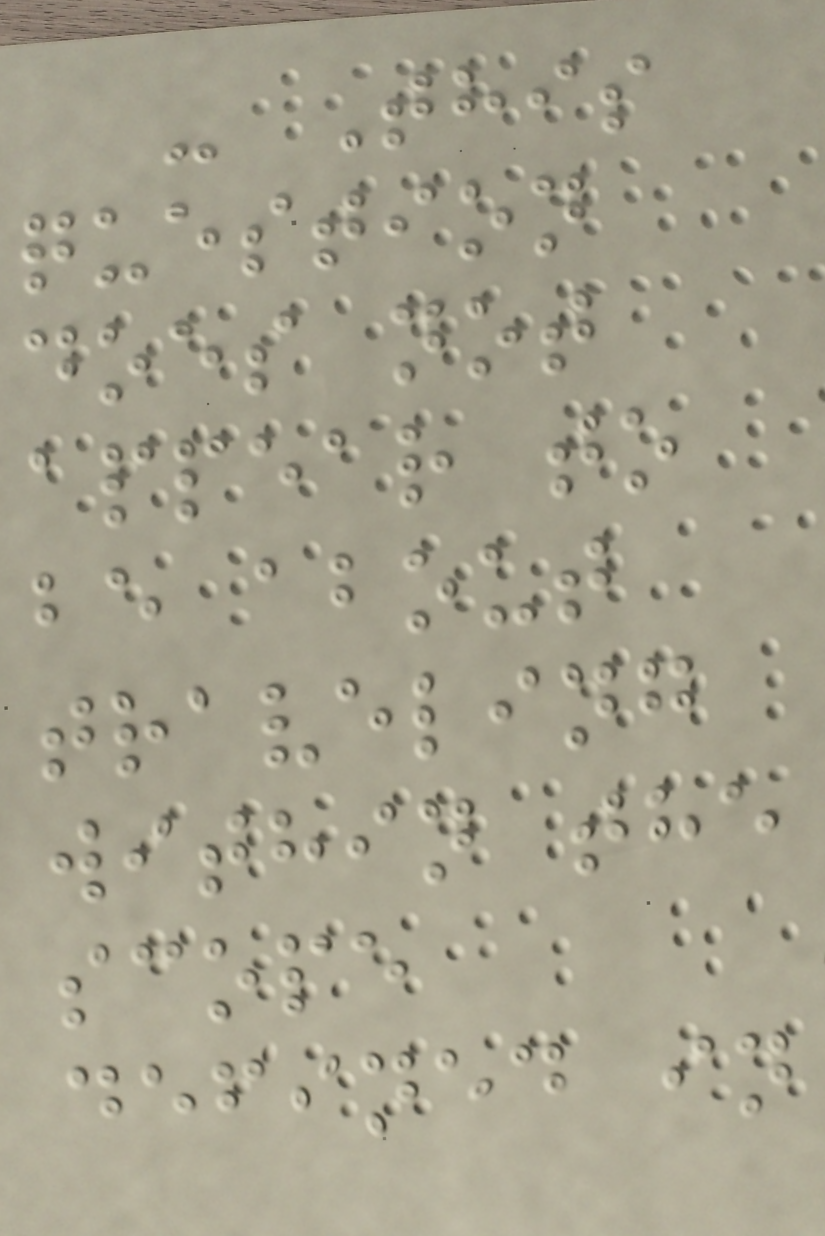- This
question
does not
appear to
be about
traveling
within the
scope
defined in
